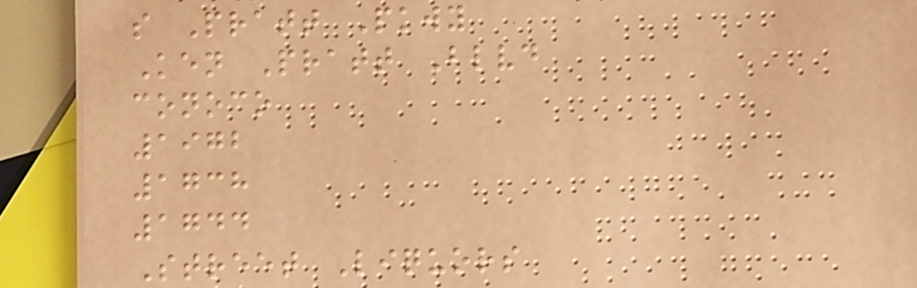s Pratt Pkwy
Ken Pratt Blvd
conoco
1972
1738
1744
Street Liquors
